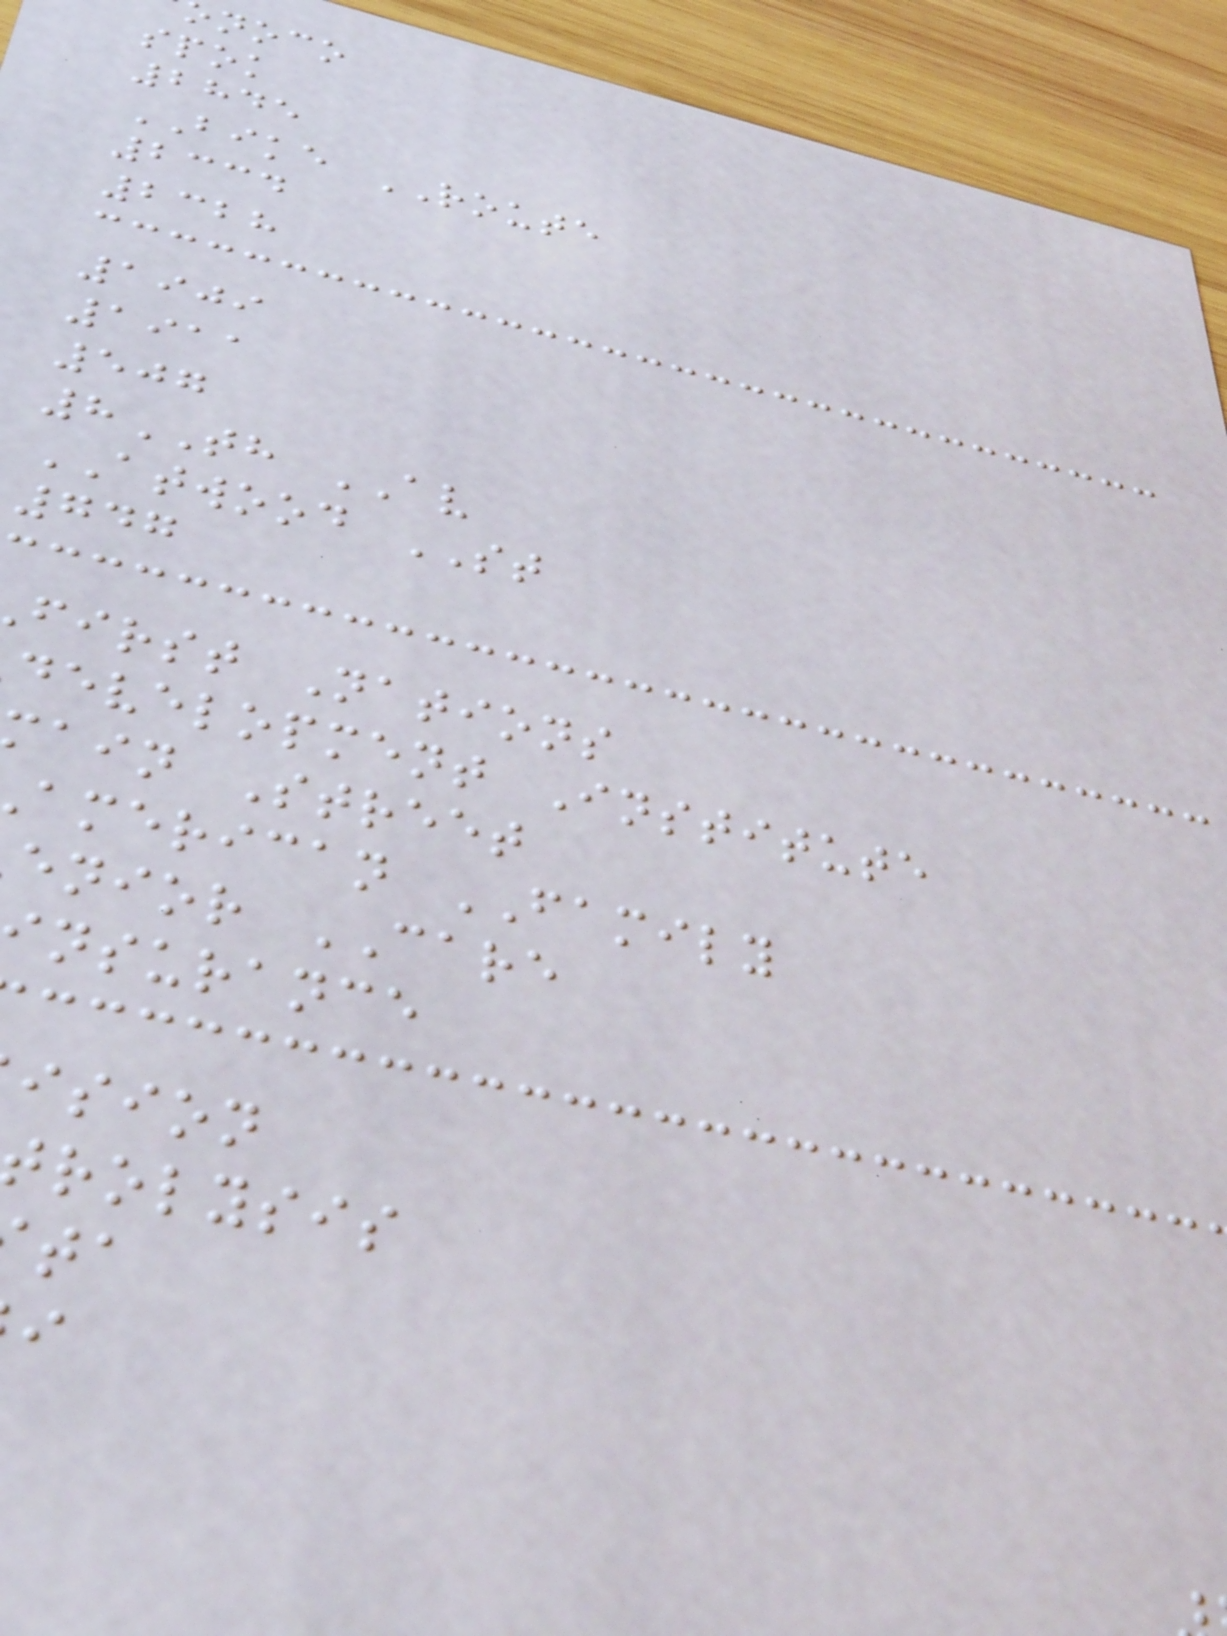noco
spok
2845
BIKE ROUTE
2334
2328
1909
1911
507
8TH AV
ATWOOD ST
747
first Nations
development Institute
ain Street
american FAMILY
enior CARE
nsurance
ision
rolysis
